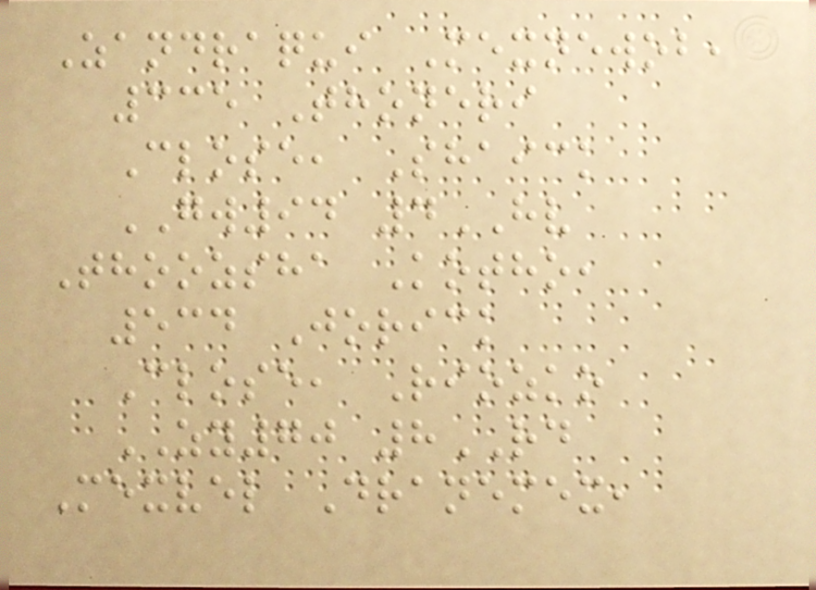Zandraqui Mexnewob,
335 Thoneri
Close, Shaick
GW94 4HV
Thoozsha Kotho,
534 Jorick
Close, Riozko
ZY70 8RD
Mexvel Dranemex,
